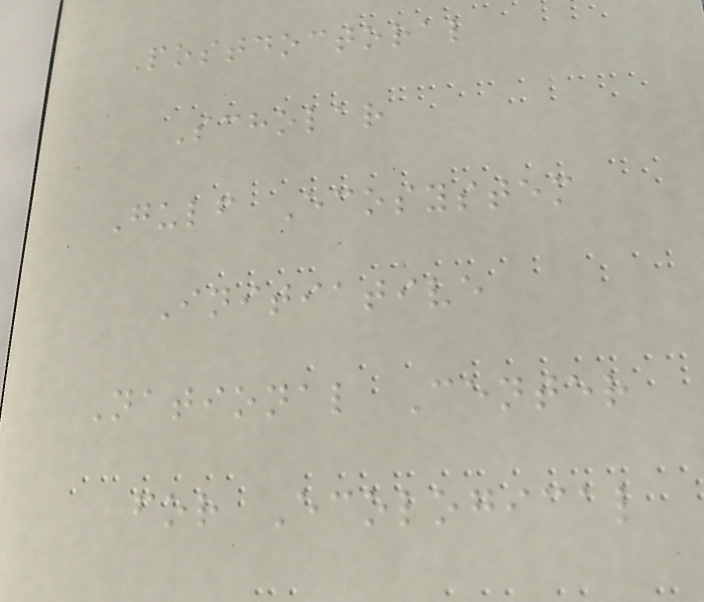Postdoctoral
Scholar
Gulf Ecosystem
Initiative
National Center
for Ecological
